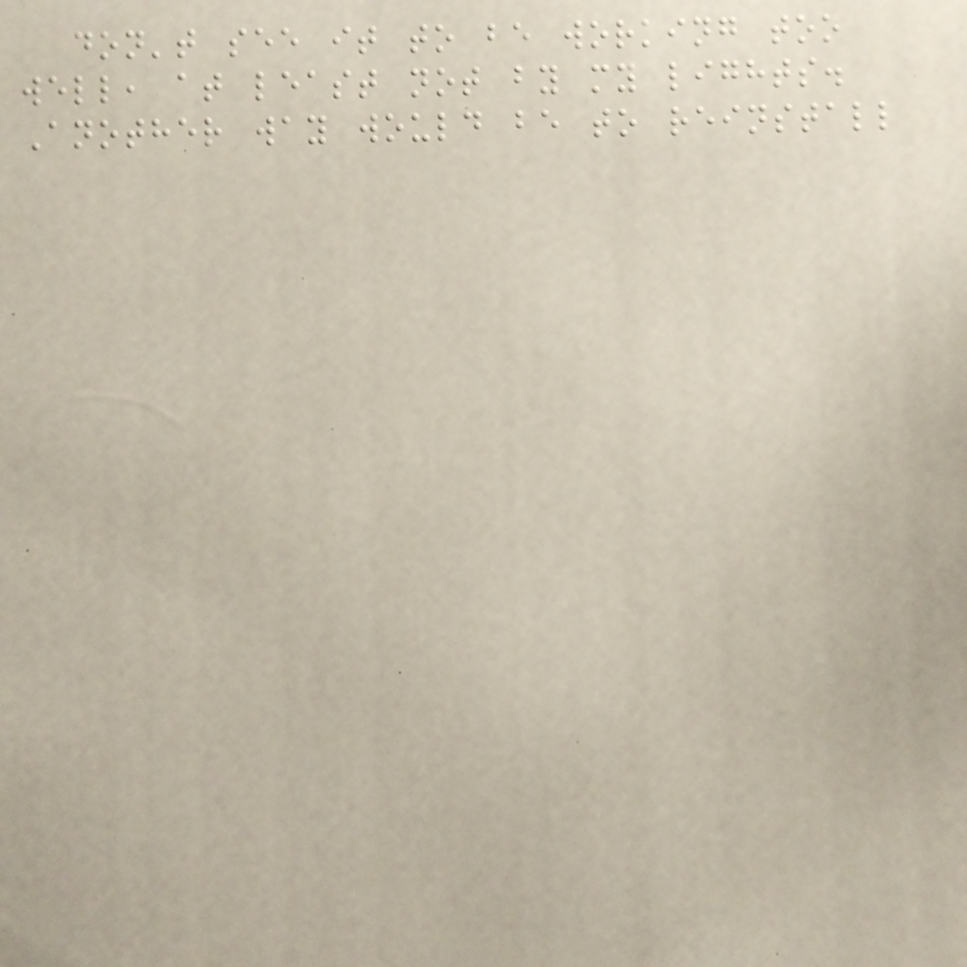don't see it to be working too
well, at least not by my lights.
Another way would be to reinstall
